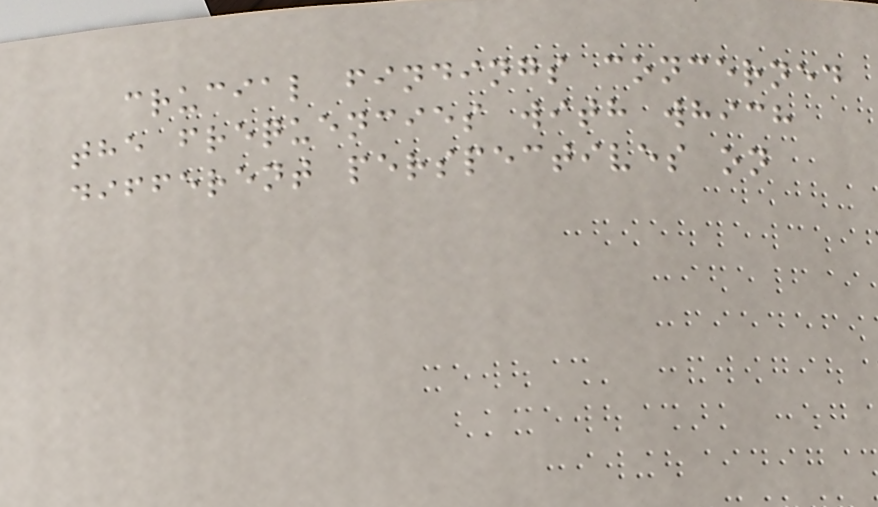crucial findings concerned
the frequencies with which
different perspectives on
